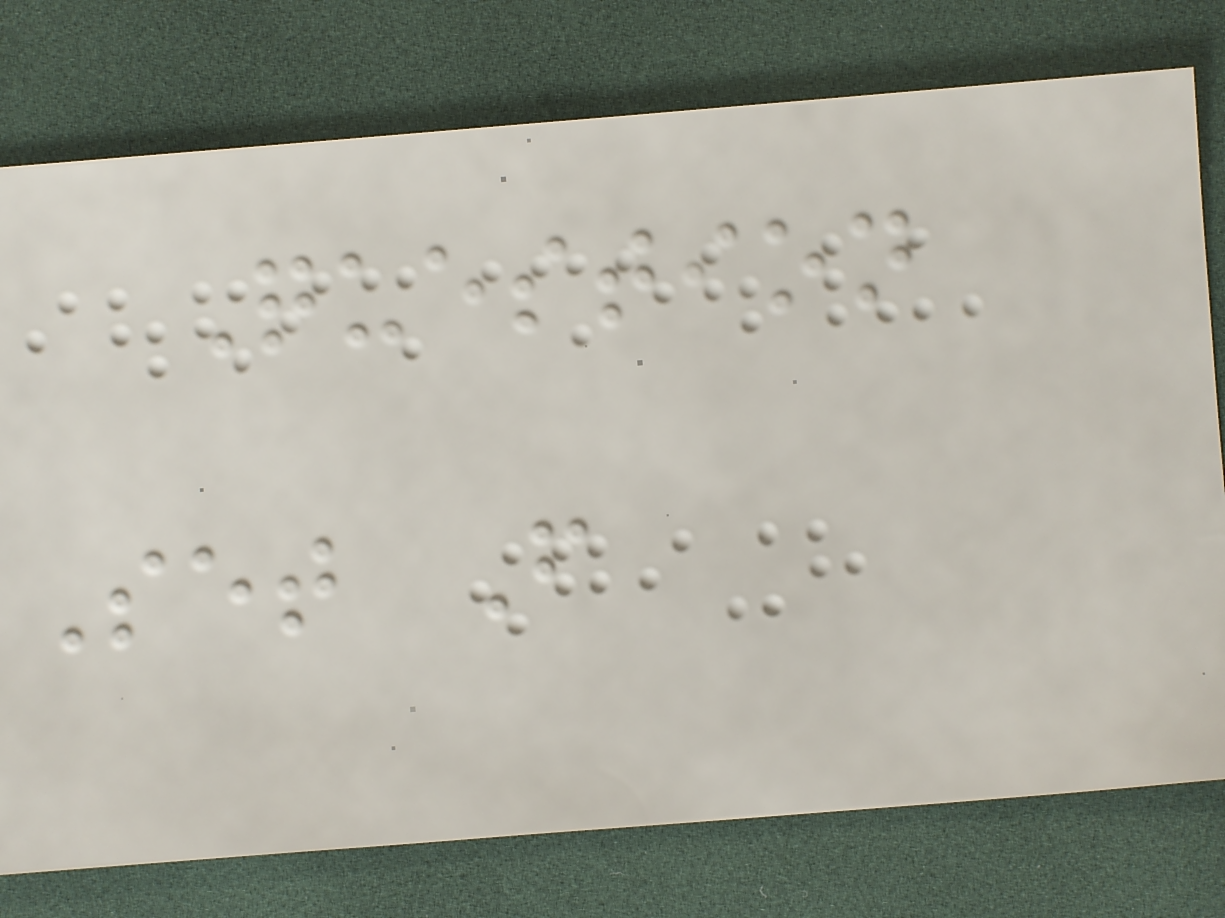Question
Set F
